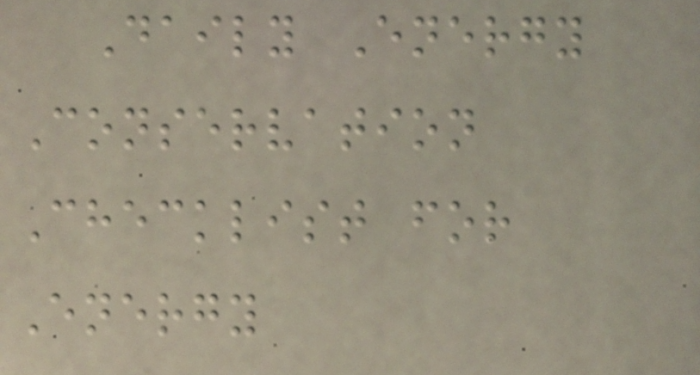Daily Energy
Conservation
Checklist for
Energy
